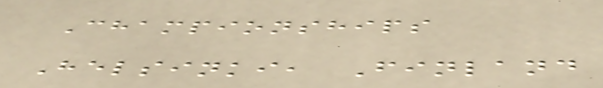Championships
Helsinki, Finland
